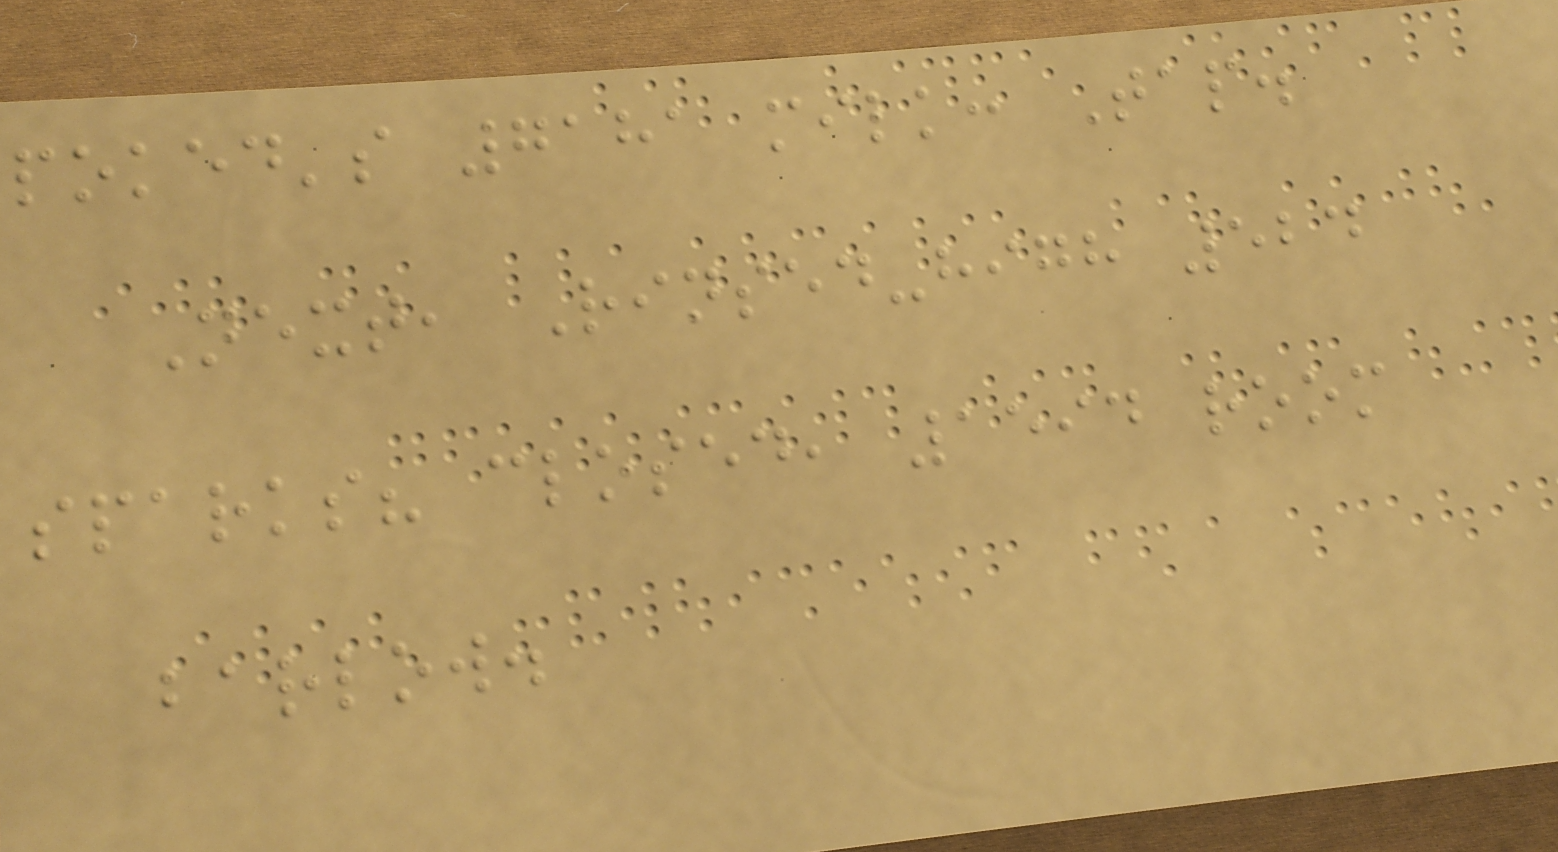poked's 7181 milk: Tap.
Next, Rinsed-high 524
sparks? closed, 1594 room
barlow.
